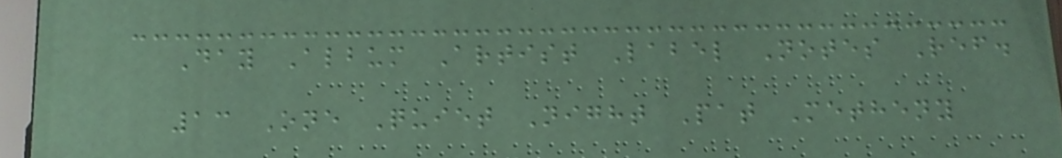Day Album Artist Label Notes Ref.
13 One Quiet Night Pat Metheny
